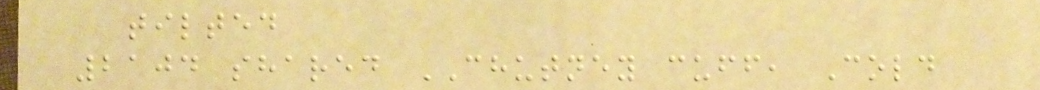tilted
2104 shared CHUTNEY cuff, Cold
